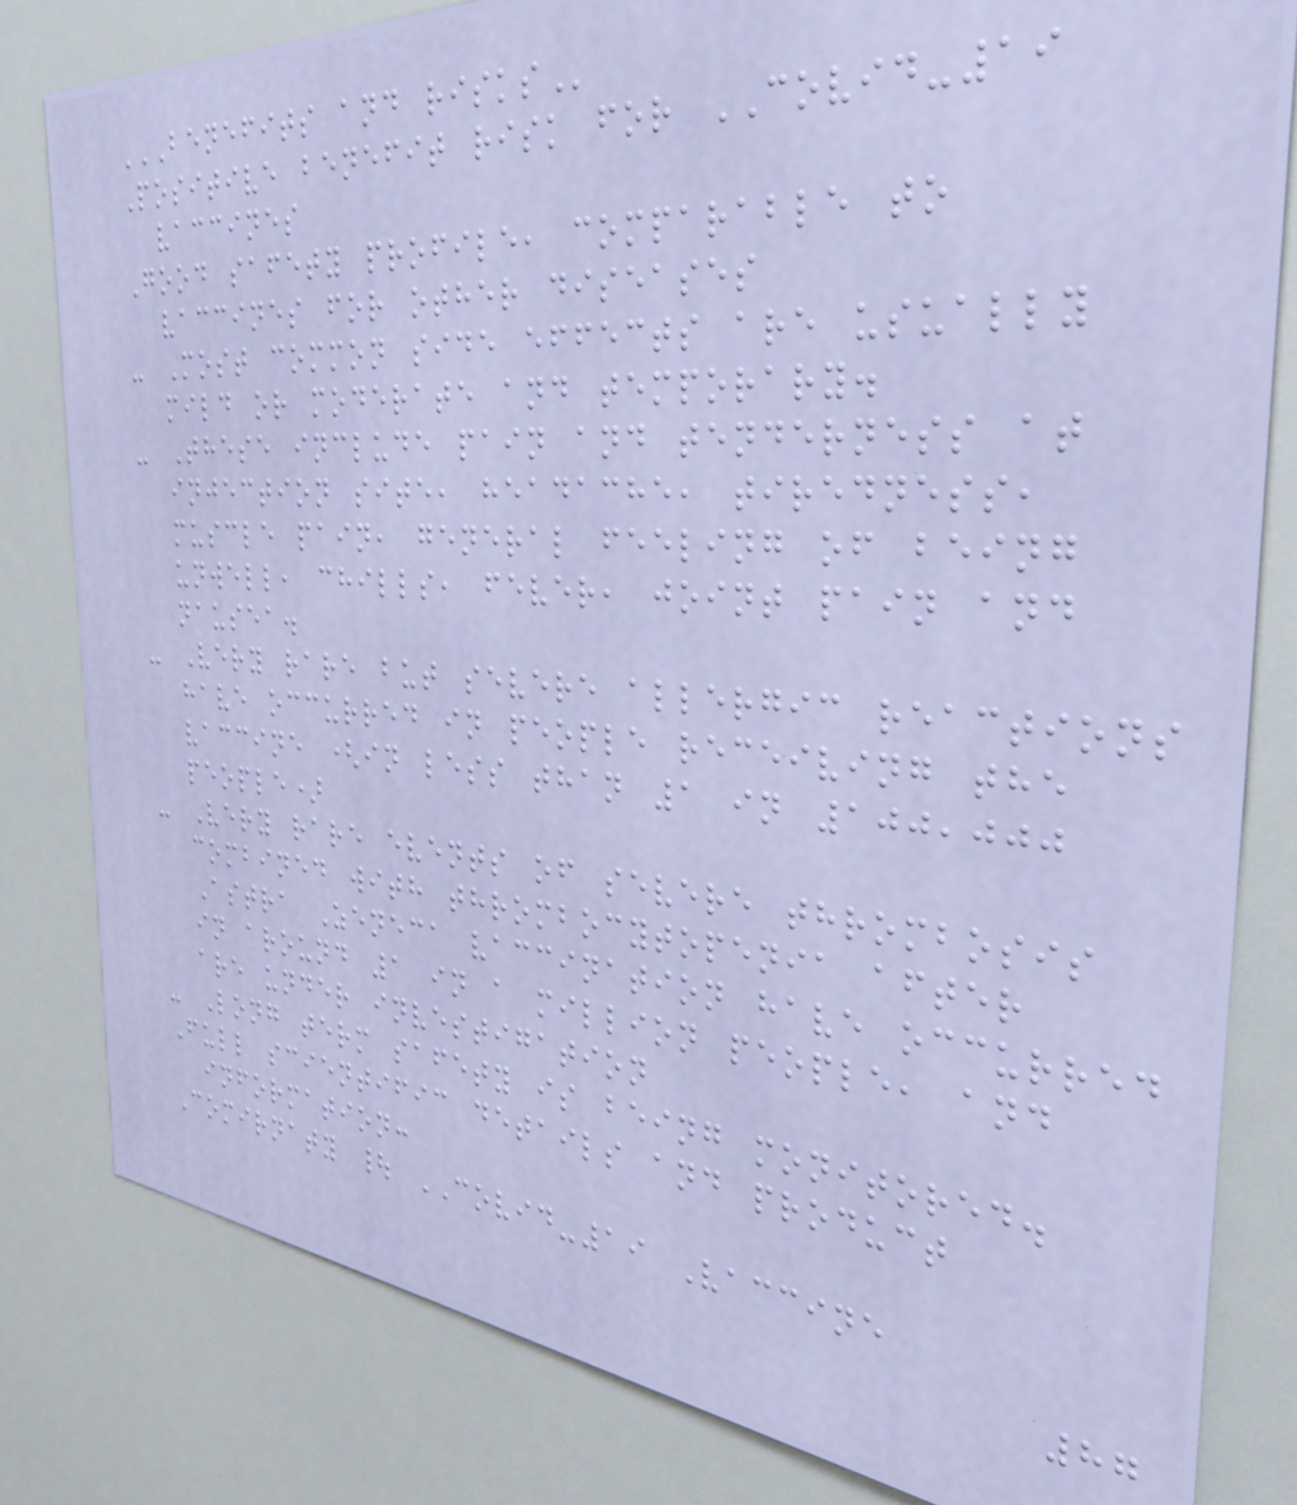BENEFITS AND RISKS
Positive benefit risk for COVID-19
vaccines
Good safety profile, comparable to
vaccines for other diseases
- Most common side effects are usually
mild or moderate and temporary.
- These include pain and tenderness at
injection site, headache, tiredness,
muscle pain, general feeling of being
unwell, chills, fever, joint pain and
nausea.
- Very rare but severe allergic reactions
have occurred in people receiving the
vaccine (in less than 1 in 100,000
people)
- Very rare events of severe thrombosis
combined with thrombocytopenia after
Astra Zeneca vaccination have occurred
in around 1 in a million people, and
are under investigation
- Long term safety is being monitored.
Full scientific details and product
information:
Comirnaty | COVID-19 Vaccine
87
